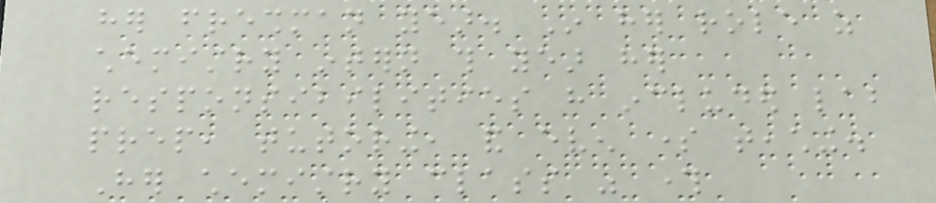her freshman year. In her role as
chemistry intern this year her
responsibilities have included lab
prep, tutoring, and even some teaching.
Her chemistry class was through
